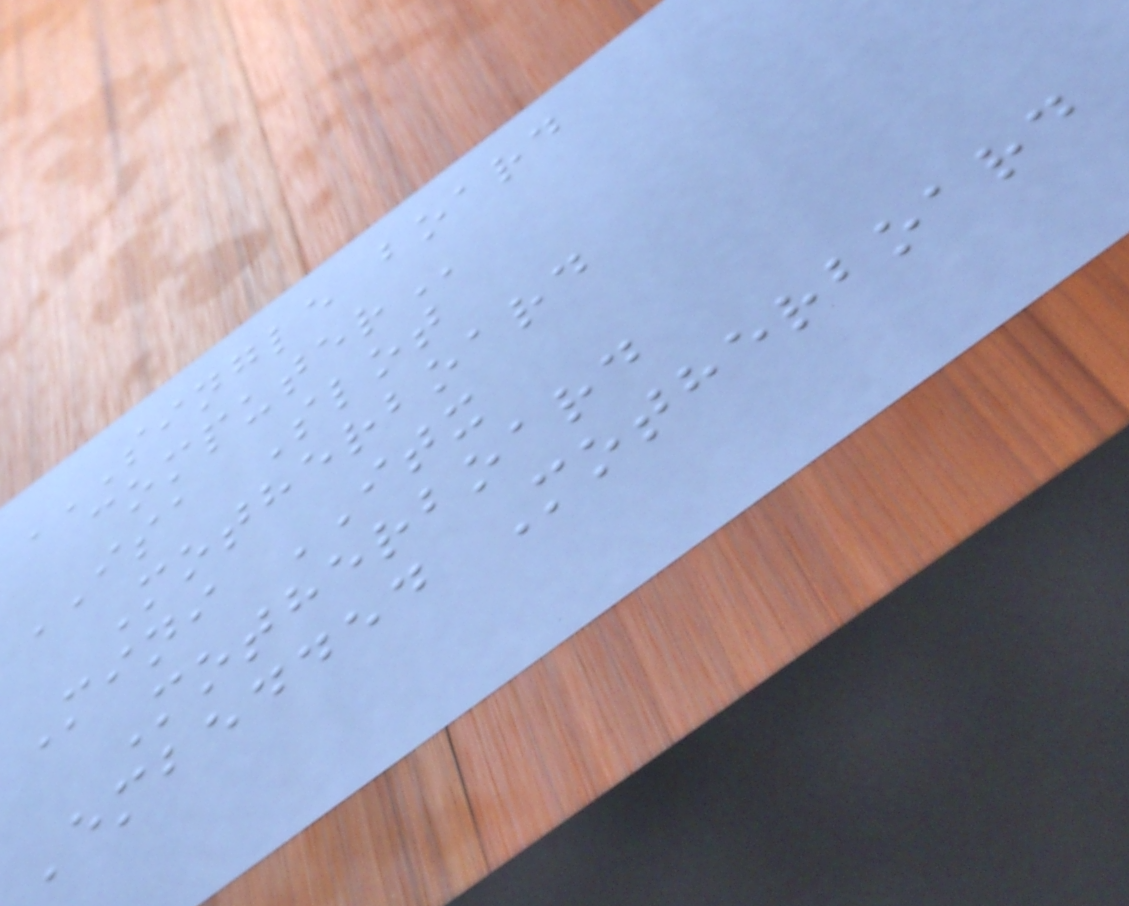SINGLE BOARD
COMPUTER
ISA Slot
Motherboard
Mini ITX
Motherboard
Embedded Motherboard
